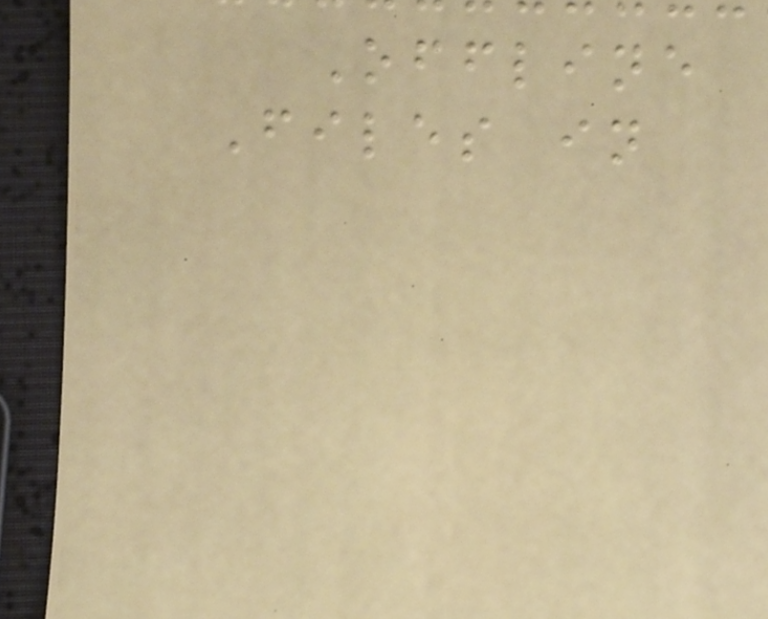Offline
Files in
